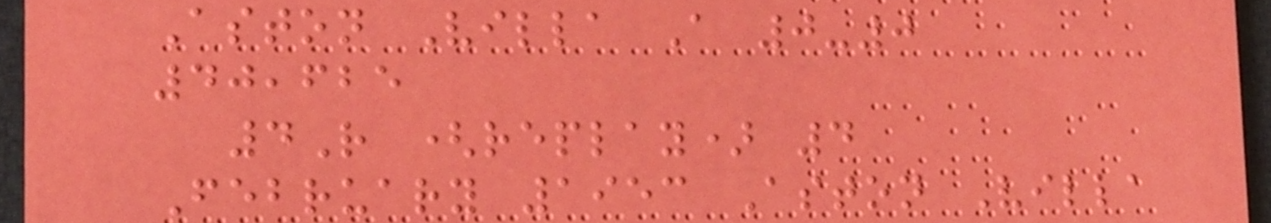Aston Villa A 0-0
40,625
4R (replay) 4
February 1953 Aston Villa
